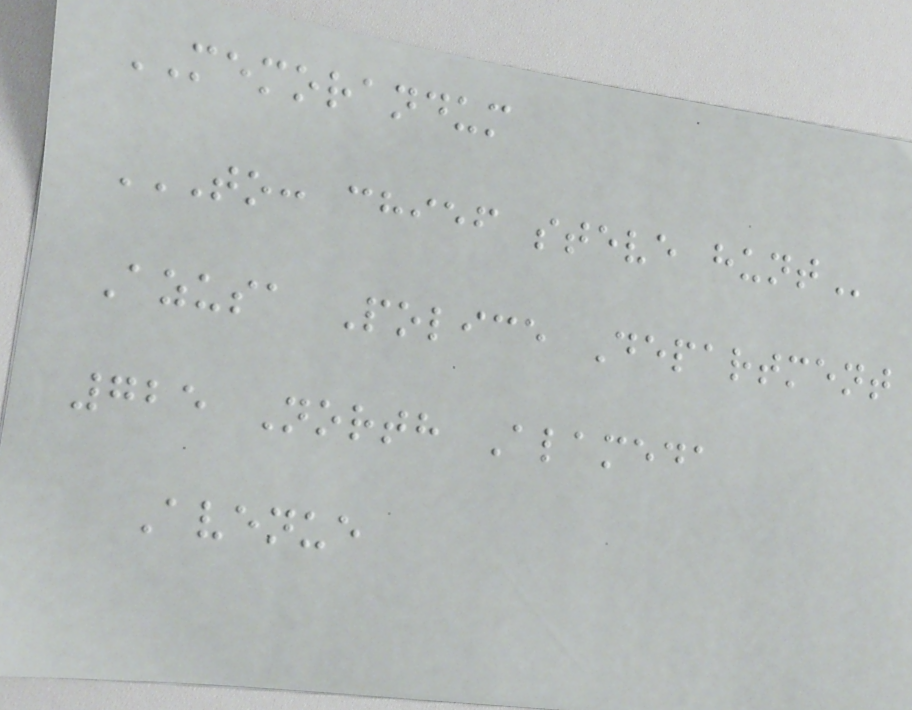MEMORANDUM
TO: CHIEF STEVE HUNT
Azusa Police Department
725 North Alameda
Avenue
